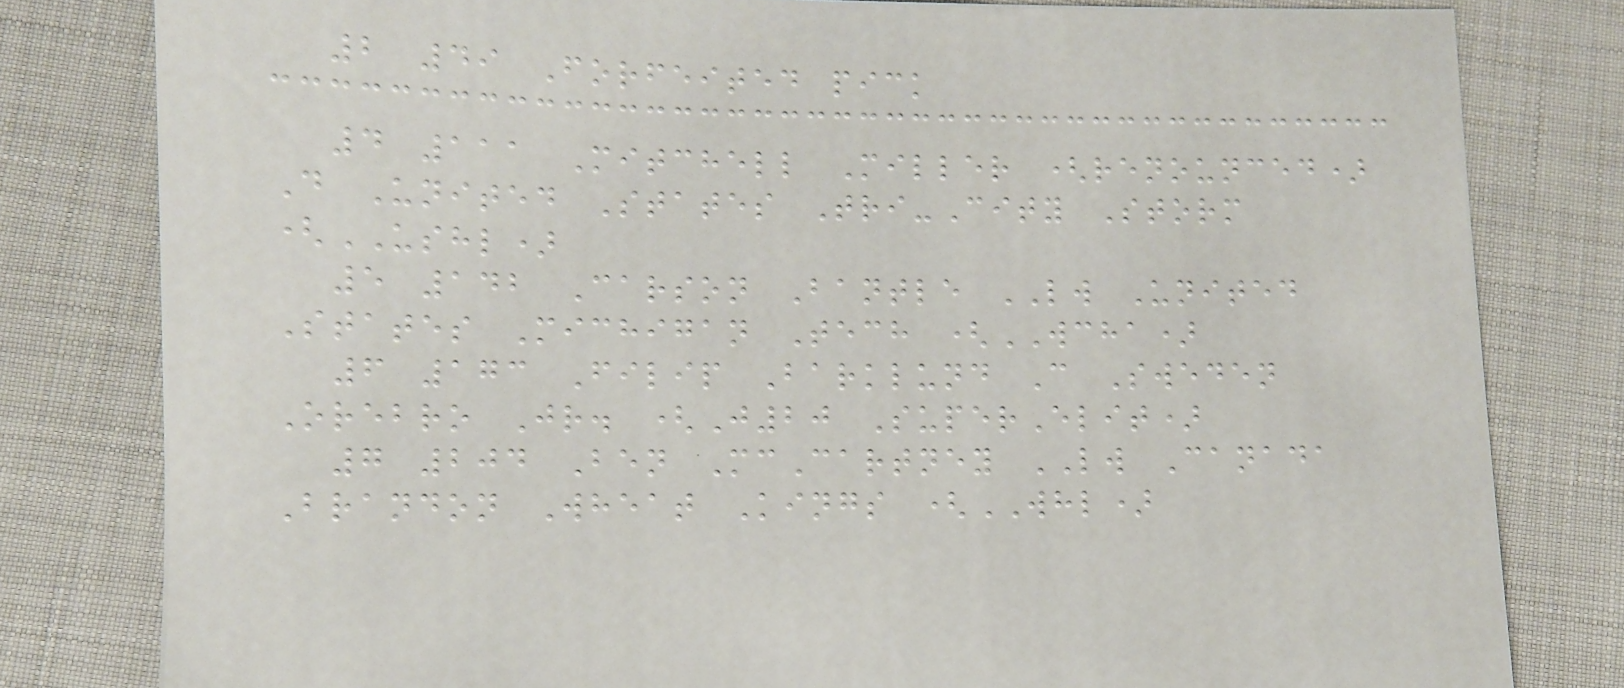2 49 Forfeited pick
4 111 Mitchell Miller (renounced)
D United States Tri-City Storm
(USHL)
5 142 Carson Bantle LW United
States Michigan Tech (WCHA)
6 173 Filip Barklund C Sweden
Orebro Jr. (J20 SuperElit)
7 204 Ben McCartney LW Canada
Brandon Wheat Kings (WHL)
